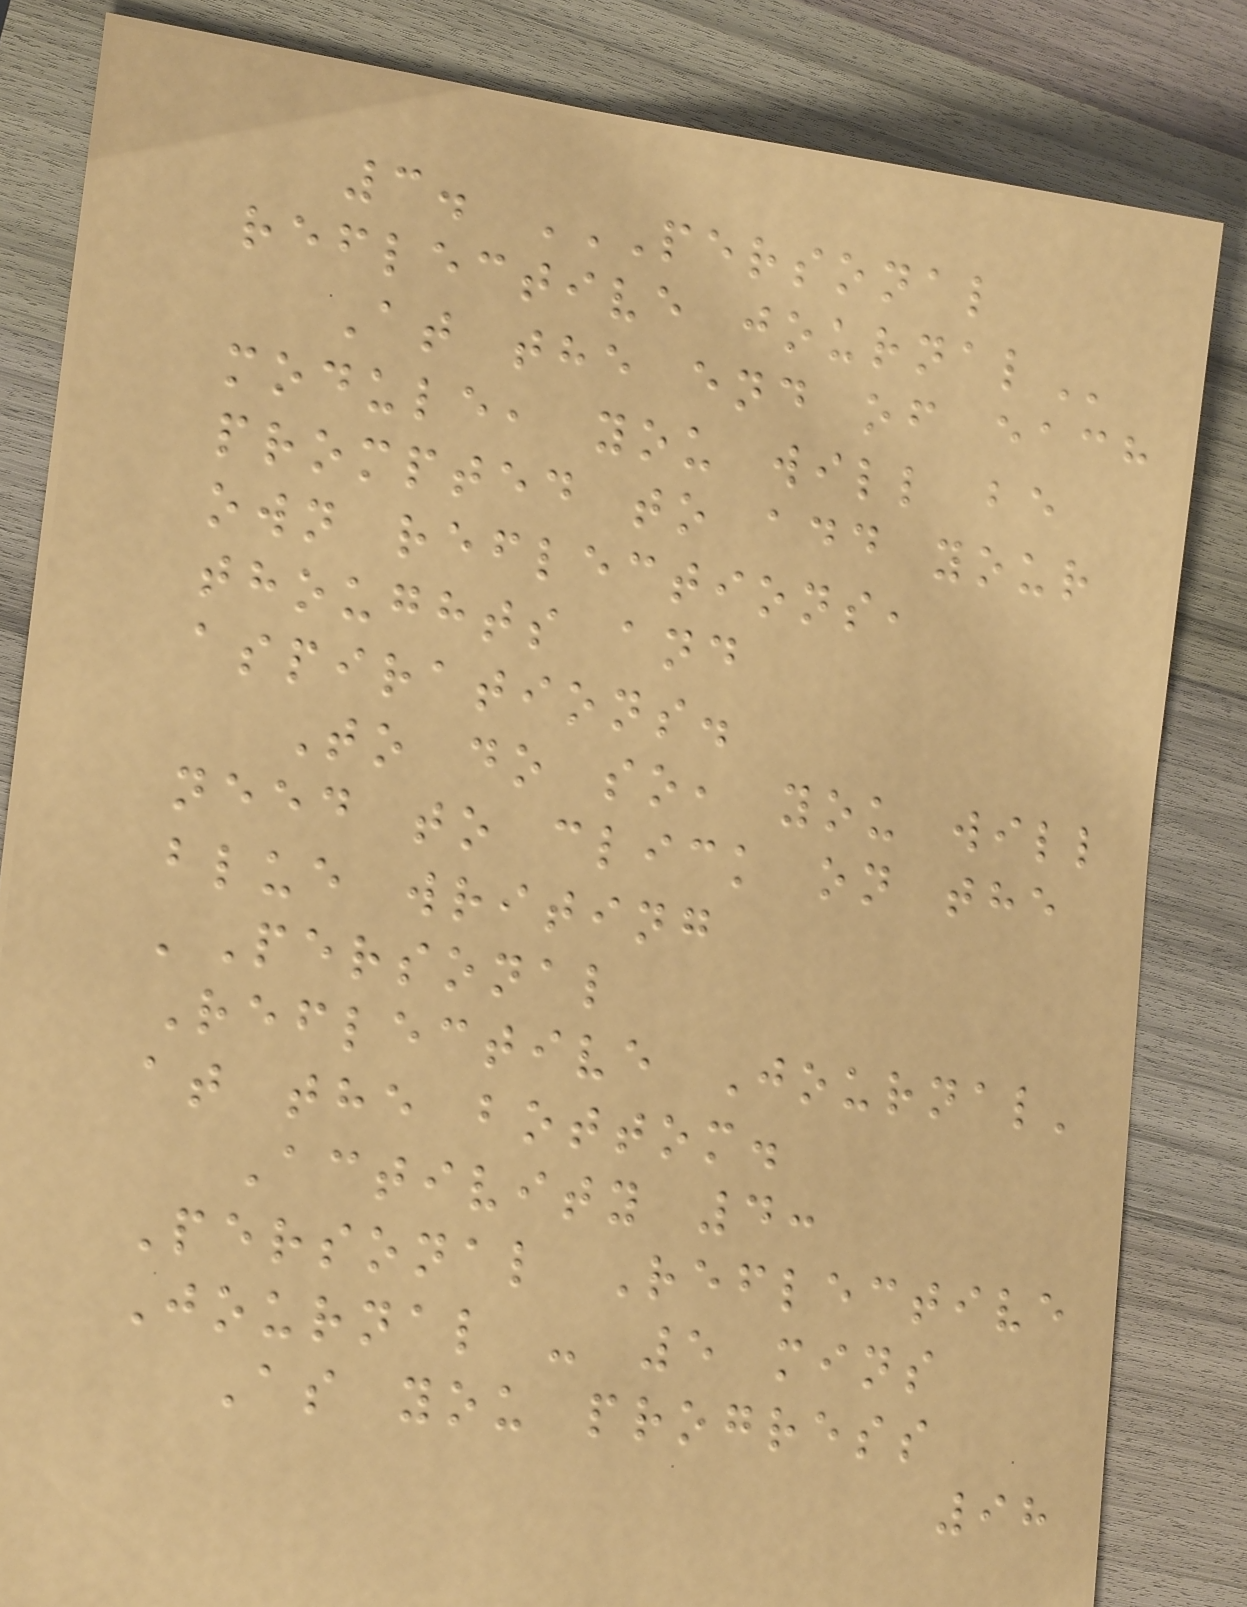3. PERSONAL
REFLECTIVE JOURNAL
At the end of each
module, you will be
prompted to add your
own reflections,
thoughts and
aspirations.
To do so, you will
need to click on the
blue writing
'Personal
Reflective Journal'
at the bottom.
Activity 4:
Personal Reflective
Journal - 5 mins
As you progress
98
